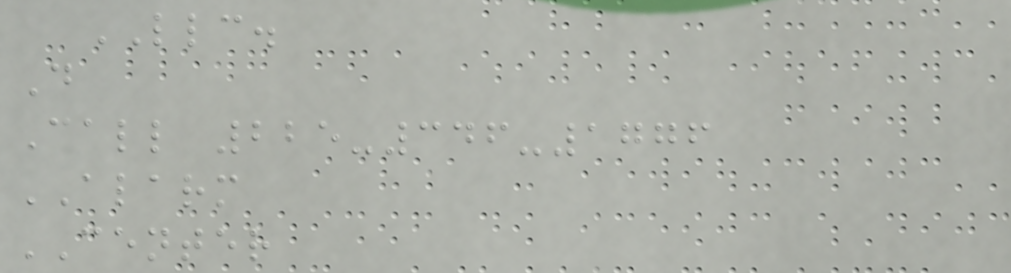LLC.
D
Call 225-346-1776
ALARM
CENTER
